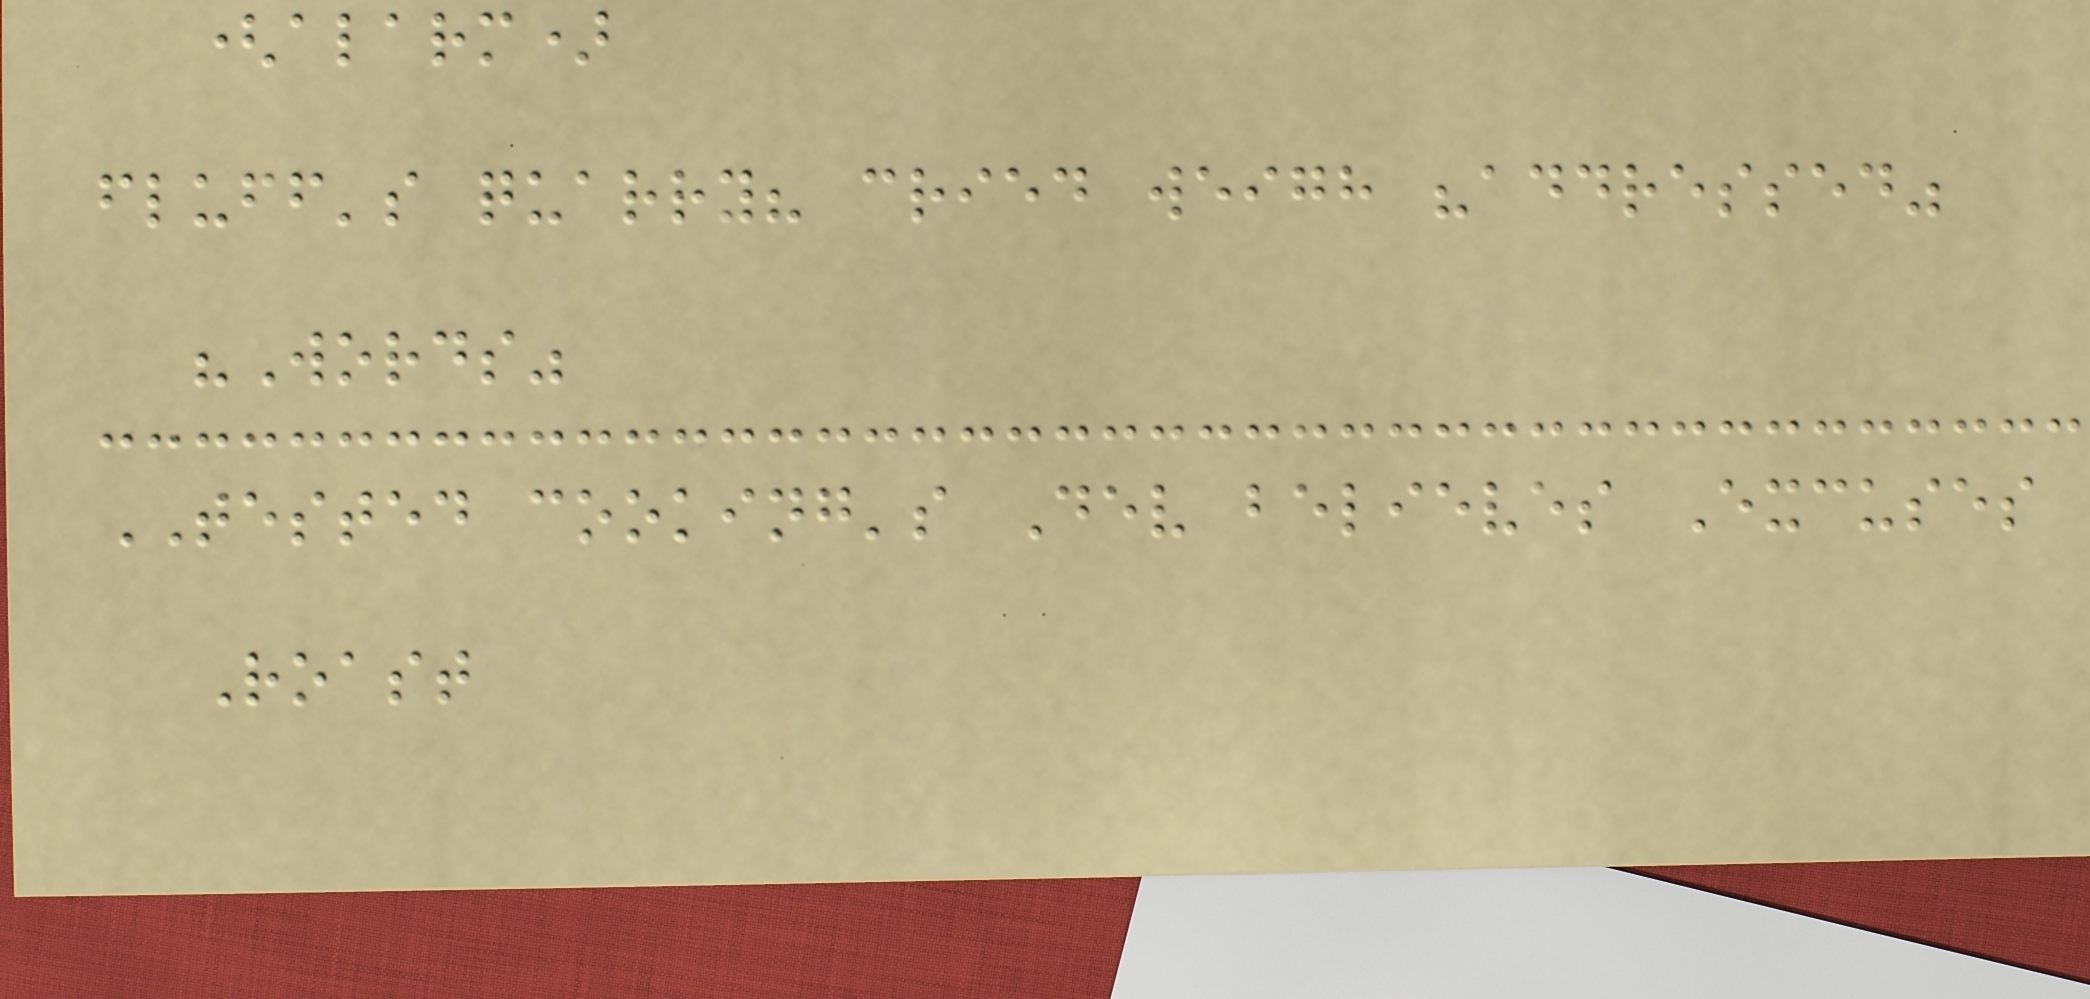(alarm)
fluff's quarry? cried weigh "addressed"
"Words"
TESTED cooking's Dev believes Excuses
Roast
